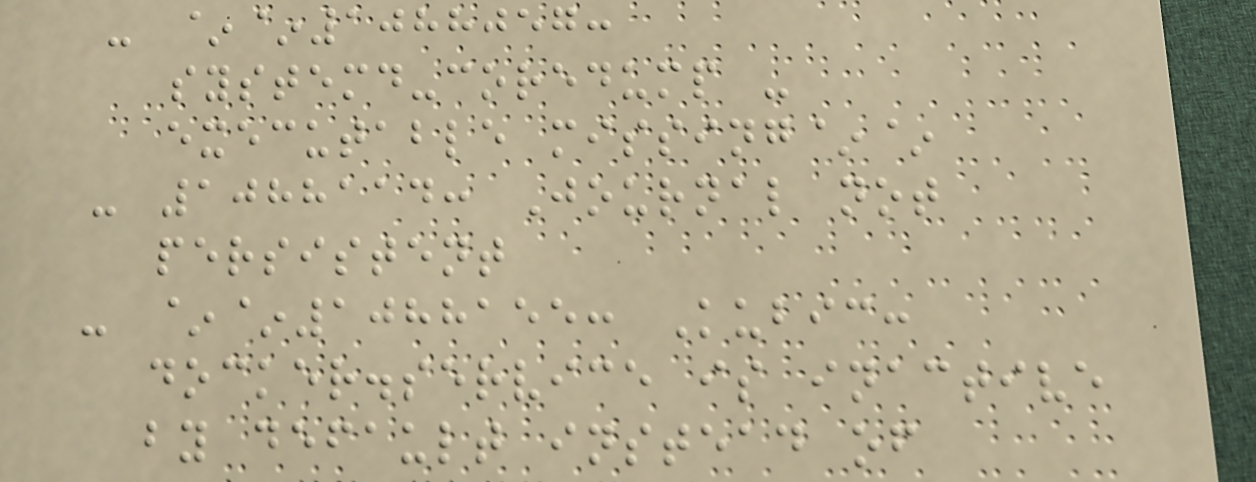- ~~1088057:
systemd-coredump -
executable missing~~
- 1088114: Journal not
persistent
- ~~1088155: Kubic:
docker.service is inactive
by default instead of
